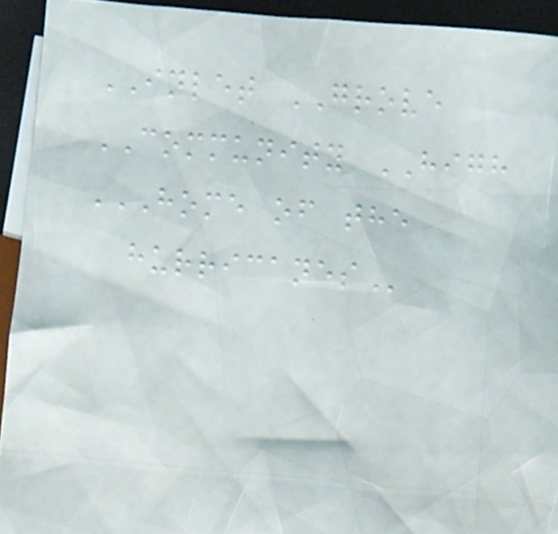INLET GROVE
COMMUNITY HIGH
HOME OF THE
HURRICANES
